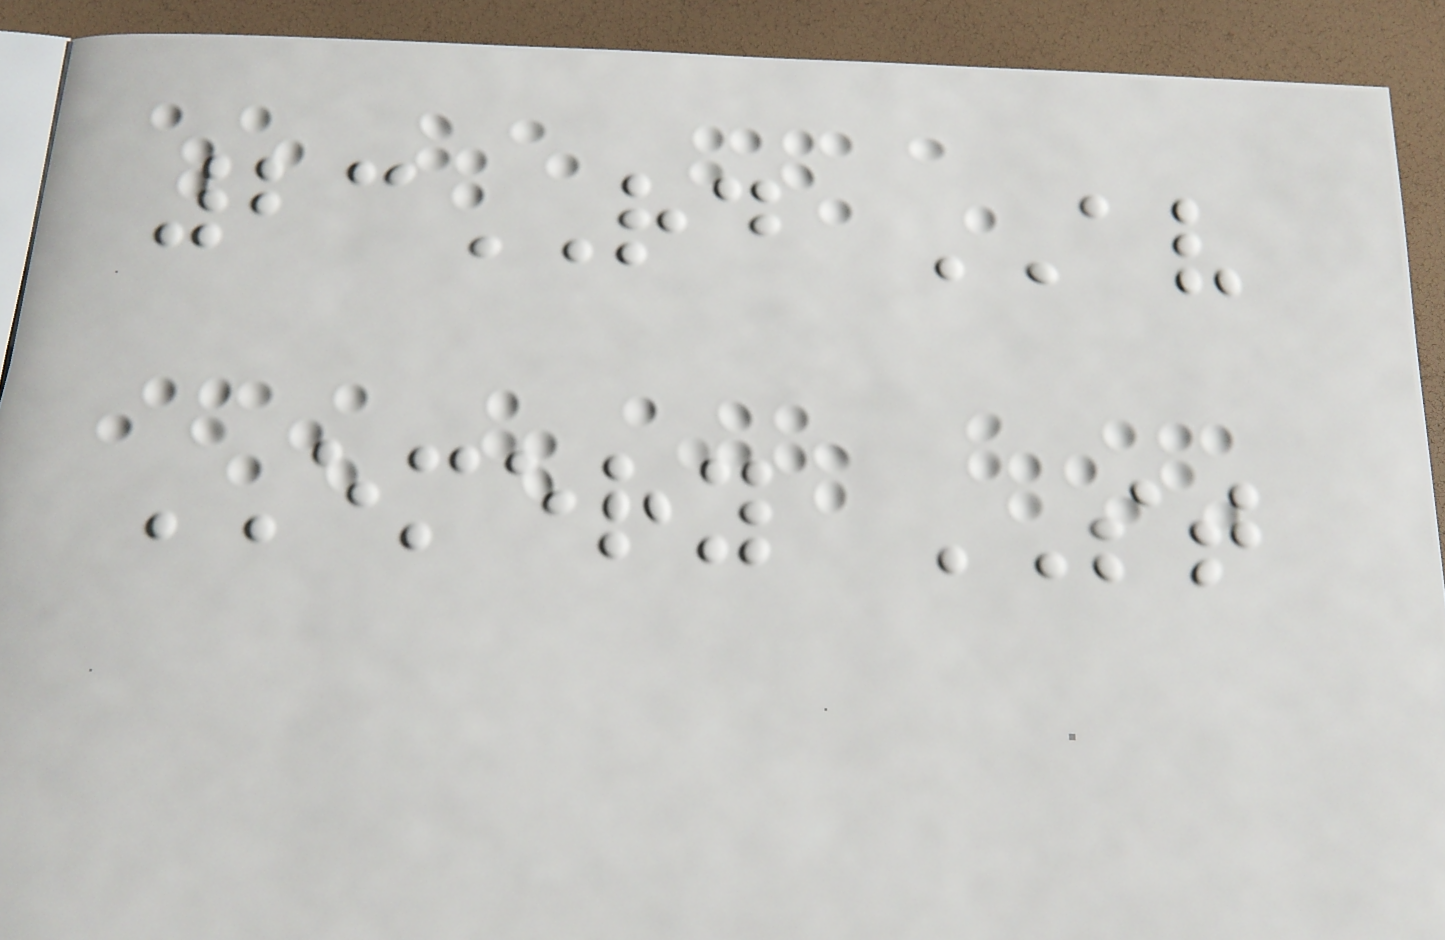23RD AV
EMERY ST
